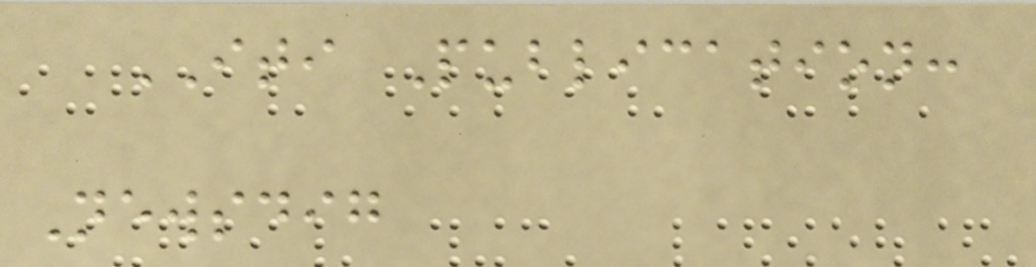ITI Publication:
Newsdig
